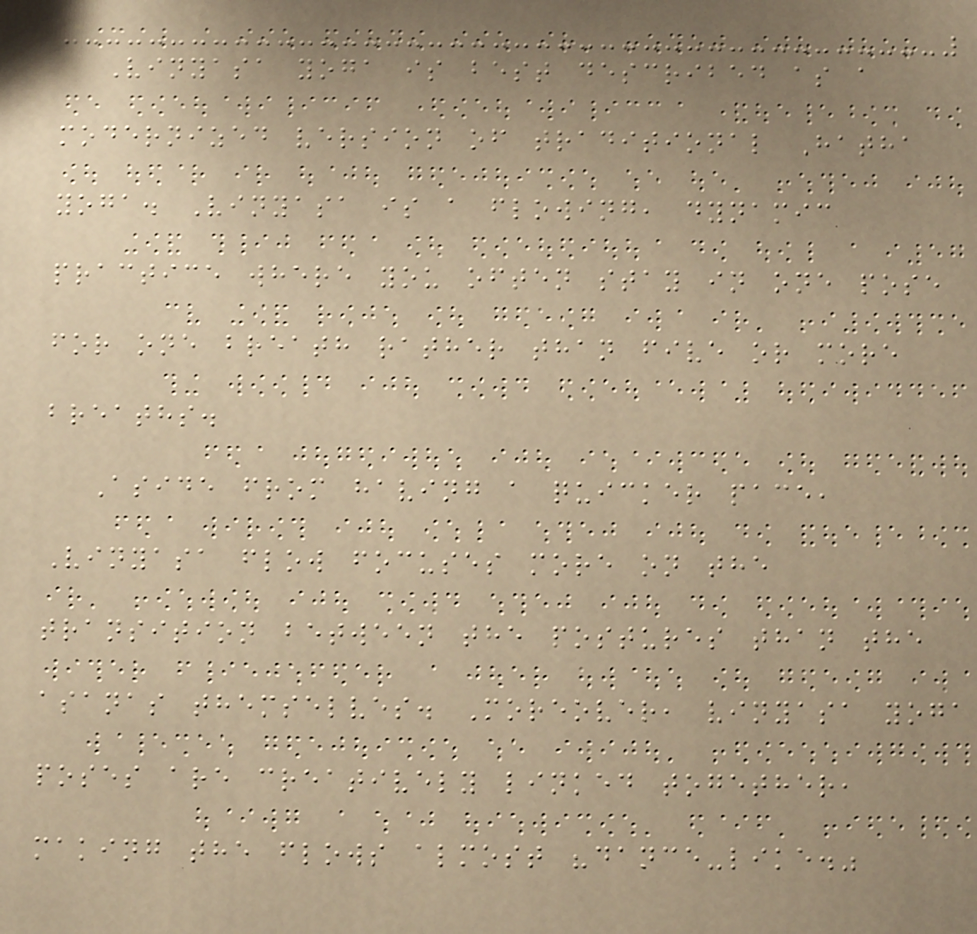Vinyasa yoga is best described as a
modernized version of traditional Hatha
yoga. Vinyasa is a flowing, dynamic
practice where you often stay in one pose
for one breath rather than five or more
breaths.
Aside from having a quicker pace,
Vinyasa flow focuses more on the
transition between the postures than the
asanas themselves. Moreover, vinyasa yoga
poses are creatively linked together,
making the flows almost "dance-like."
